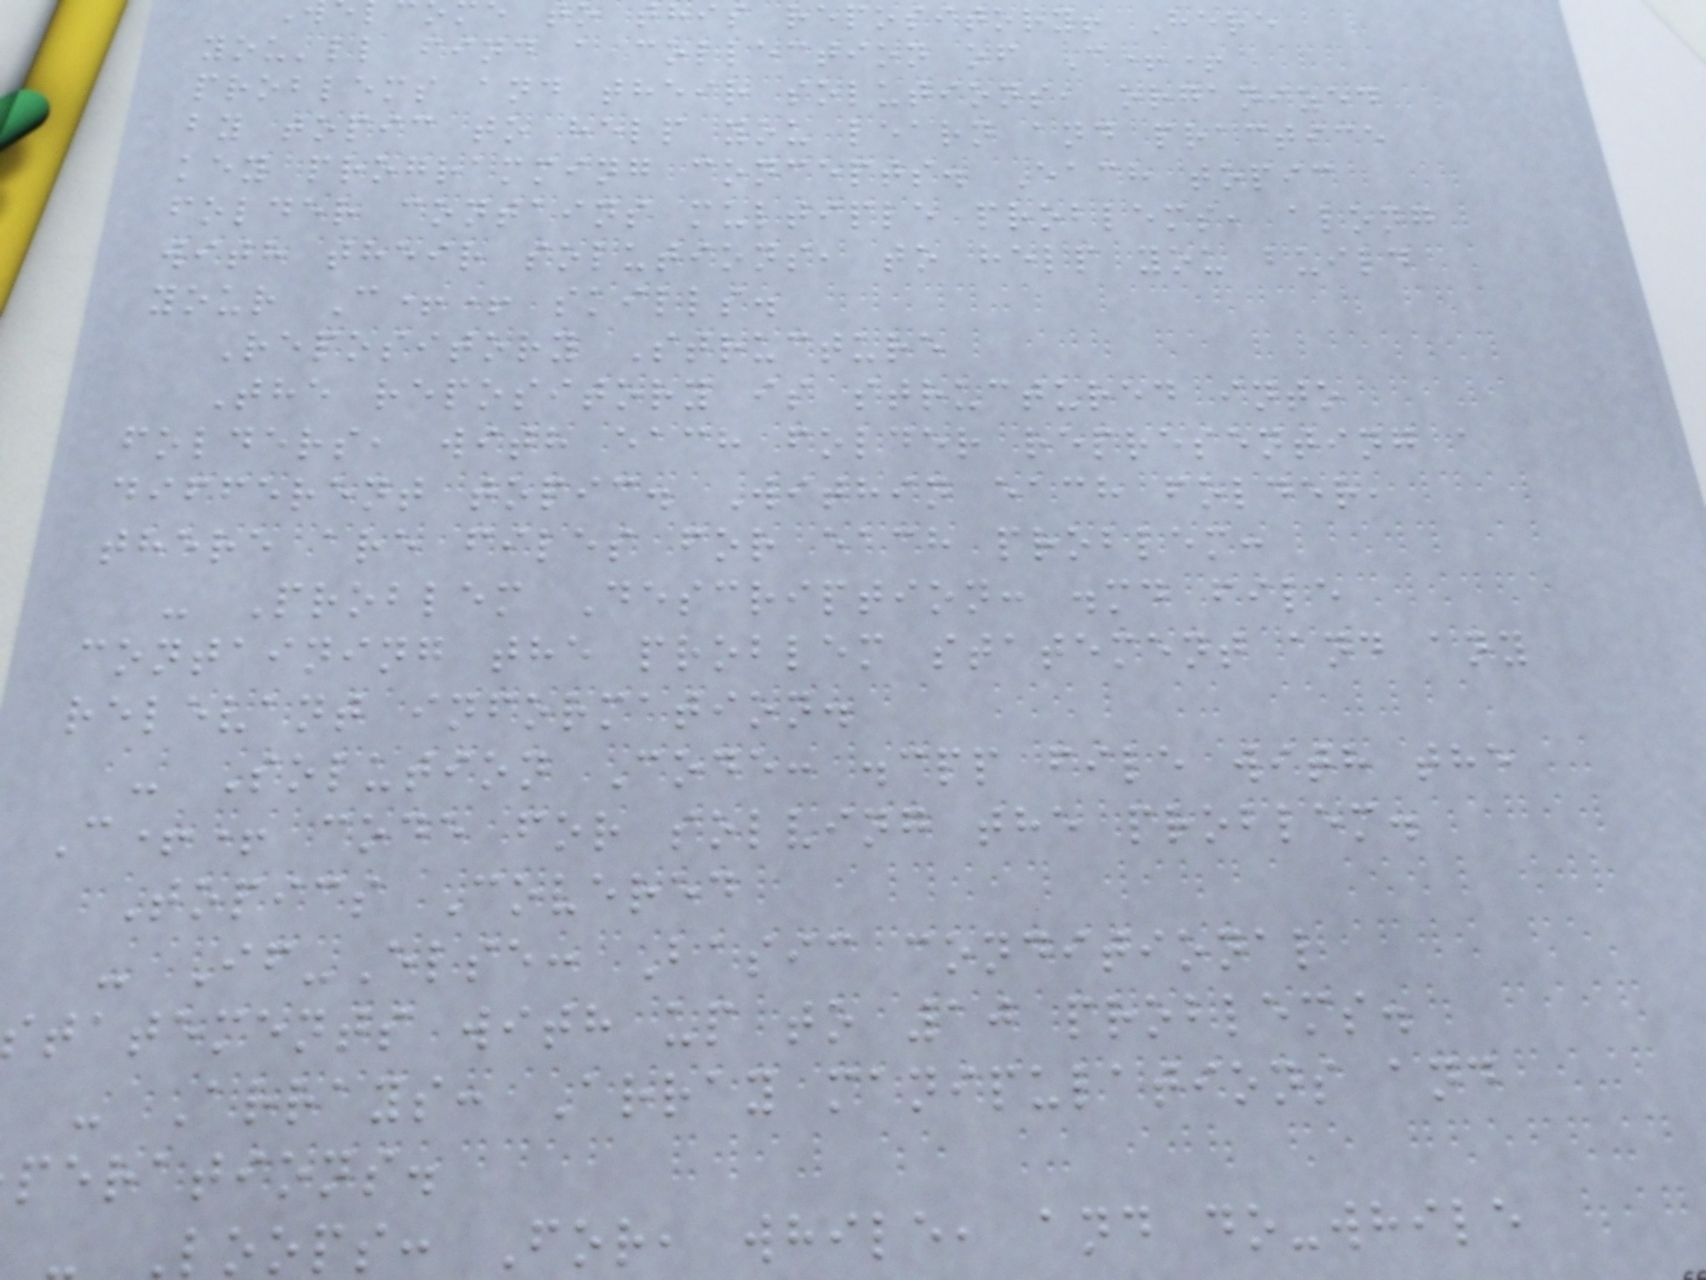to this repository! Here
you'll find a collection of C++
problems and their solutions, organized
by topic to help you learn and practice
key programming concepts. Each topic
folder contains multiple problems, along
with their solutions, to help you build
your C++ skills.
Repository Structure
The repository is structured into
folders, with each folder representing a
different topic. Within each folder,
there are files for each problem:
- Problem Description: .md file
containing the problem statement and any
relevant information.
- Solution Code: .cpp file with the
C++ code for solving the problem.
Topics Covered
- If-Else: Basic conditional
tatements with up to 10 problems.
- Arrays: Array manipulations and
perations.
Loops: For, while, and do-while
